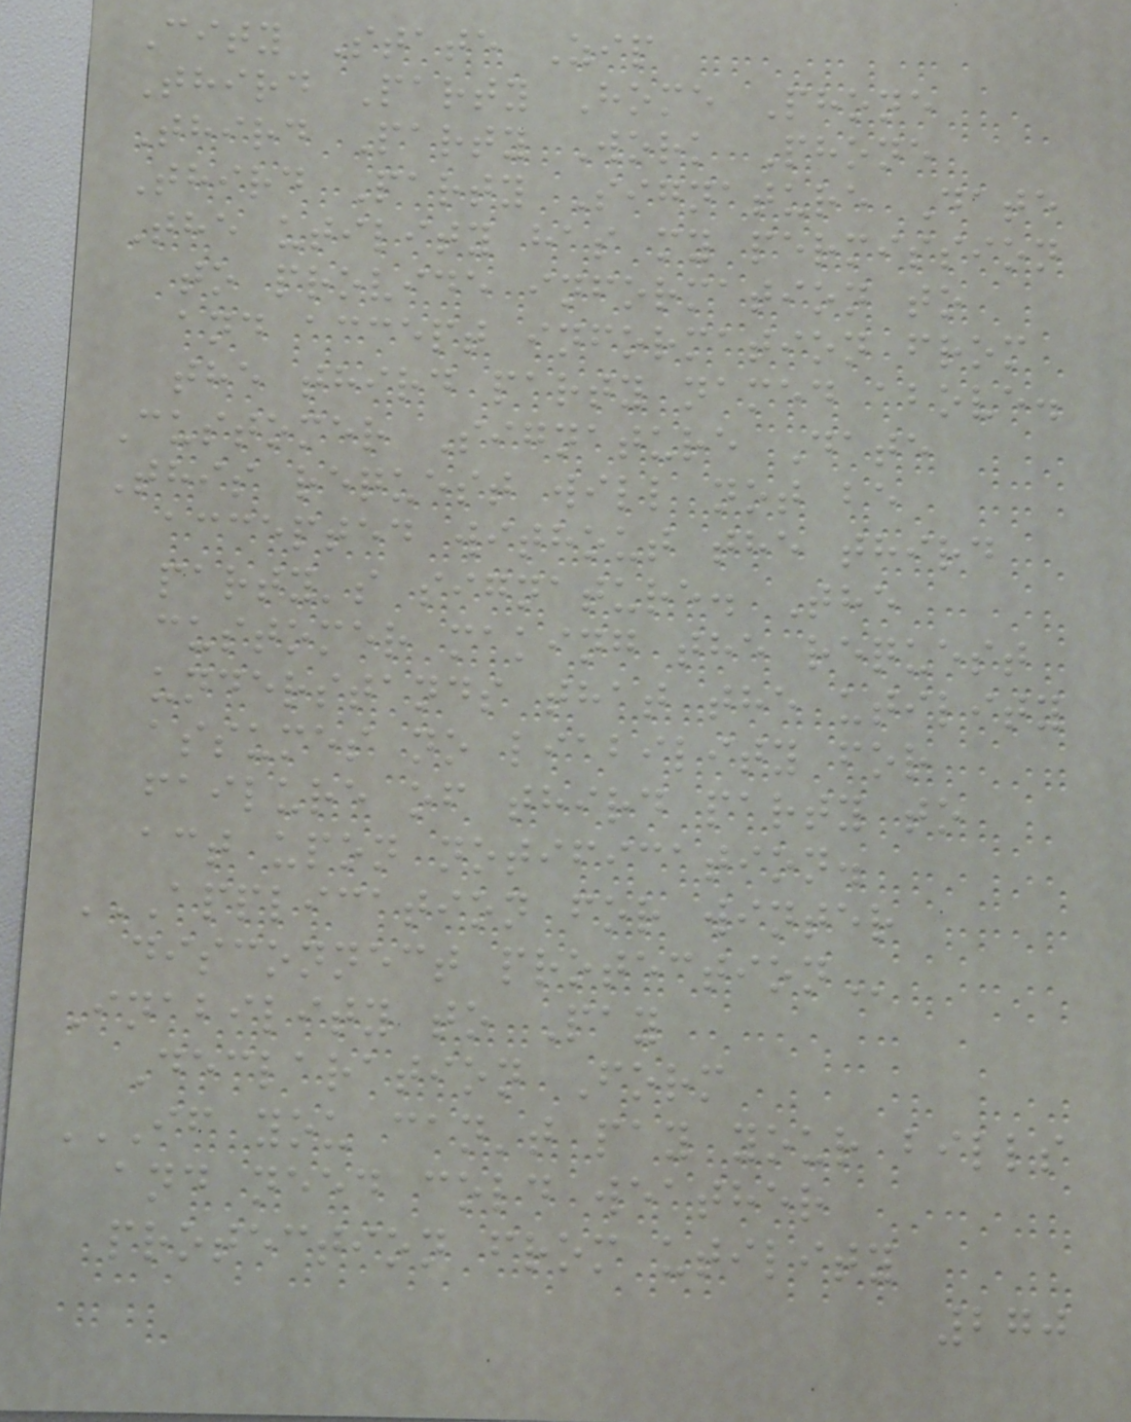City State Zip
Third Party Home Phone
Third Party Work Phone
Third Party Signature Date
The utility has my permission
to provide information to
and accept information from
the third party named above.
Customer Signature Date
This request will not be
accepted without the third
party's signature. The
customer making the request
understands that the utility
assumes no liability for
failure of third party to
act upon notification.
APPLICATION FOR WINTER
DISCONNECT PROTECTION
Inability to Pay
Declaration Form
IF YOU CAN'T PAY YOUR BILLS
AND NEED COLD WEATHER
PROTECTION FROM UTILITY
270
